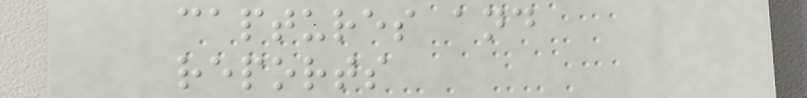captures and
reports
